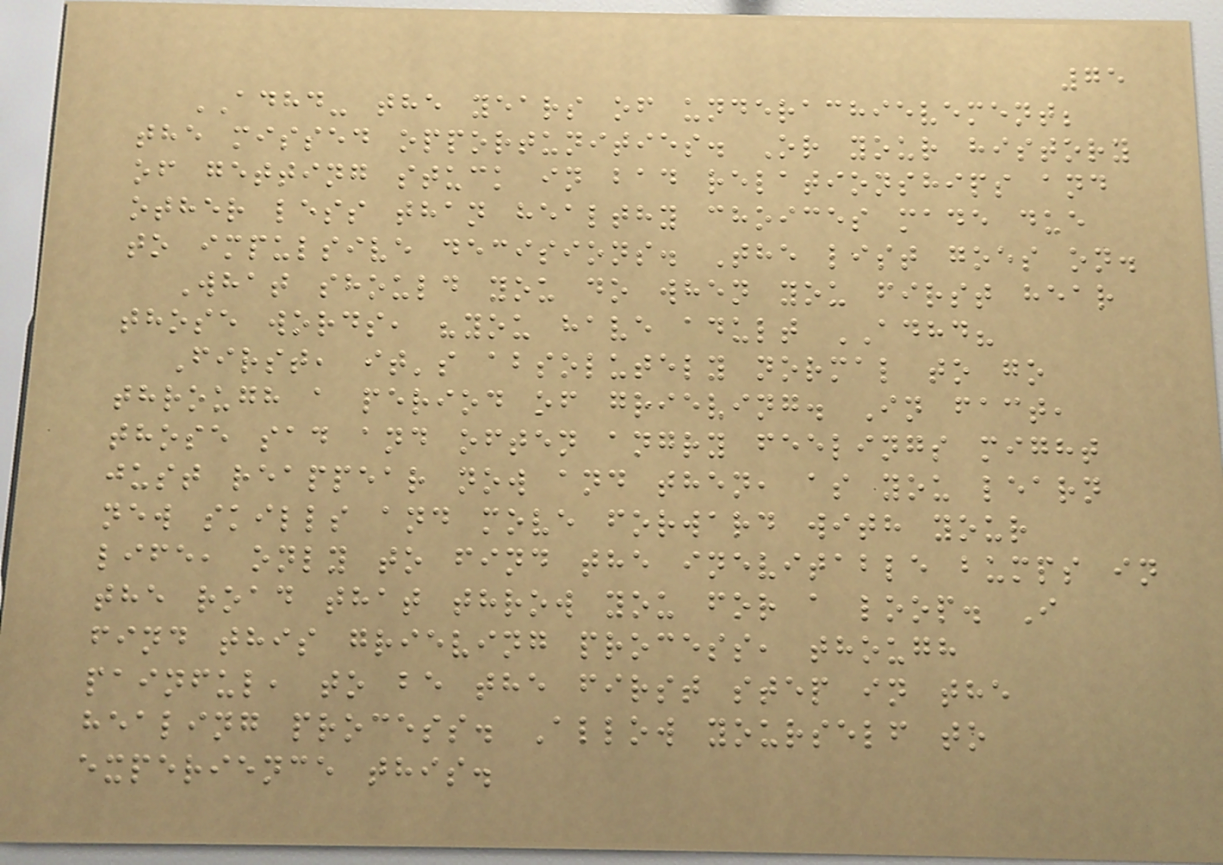75
ADHD- the years of underachievement;
the missed opportunities. Or your history
of getting stuck in bad relationships and
other less than healthy choices made due
to impulsive decisions. The list goes on.
What should you do when you first hear
those words, "you have adult ADHD?
First, it's absolutely normal to go
through a period of grieving. In fact,
those sad and often angry feelings might
just reappear now and then, as you learn
new skills and move forward with your
life, only to find the inevitable bumps in
the road that throw you for a loop. I
find this grieving process, though
painful, to be the first step in the
healing process. Allow yourself to
experience this.
